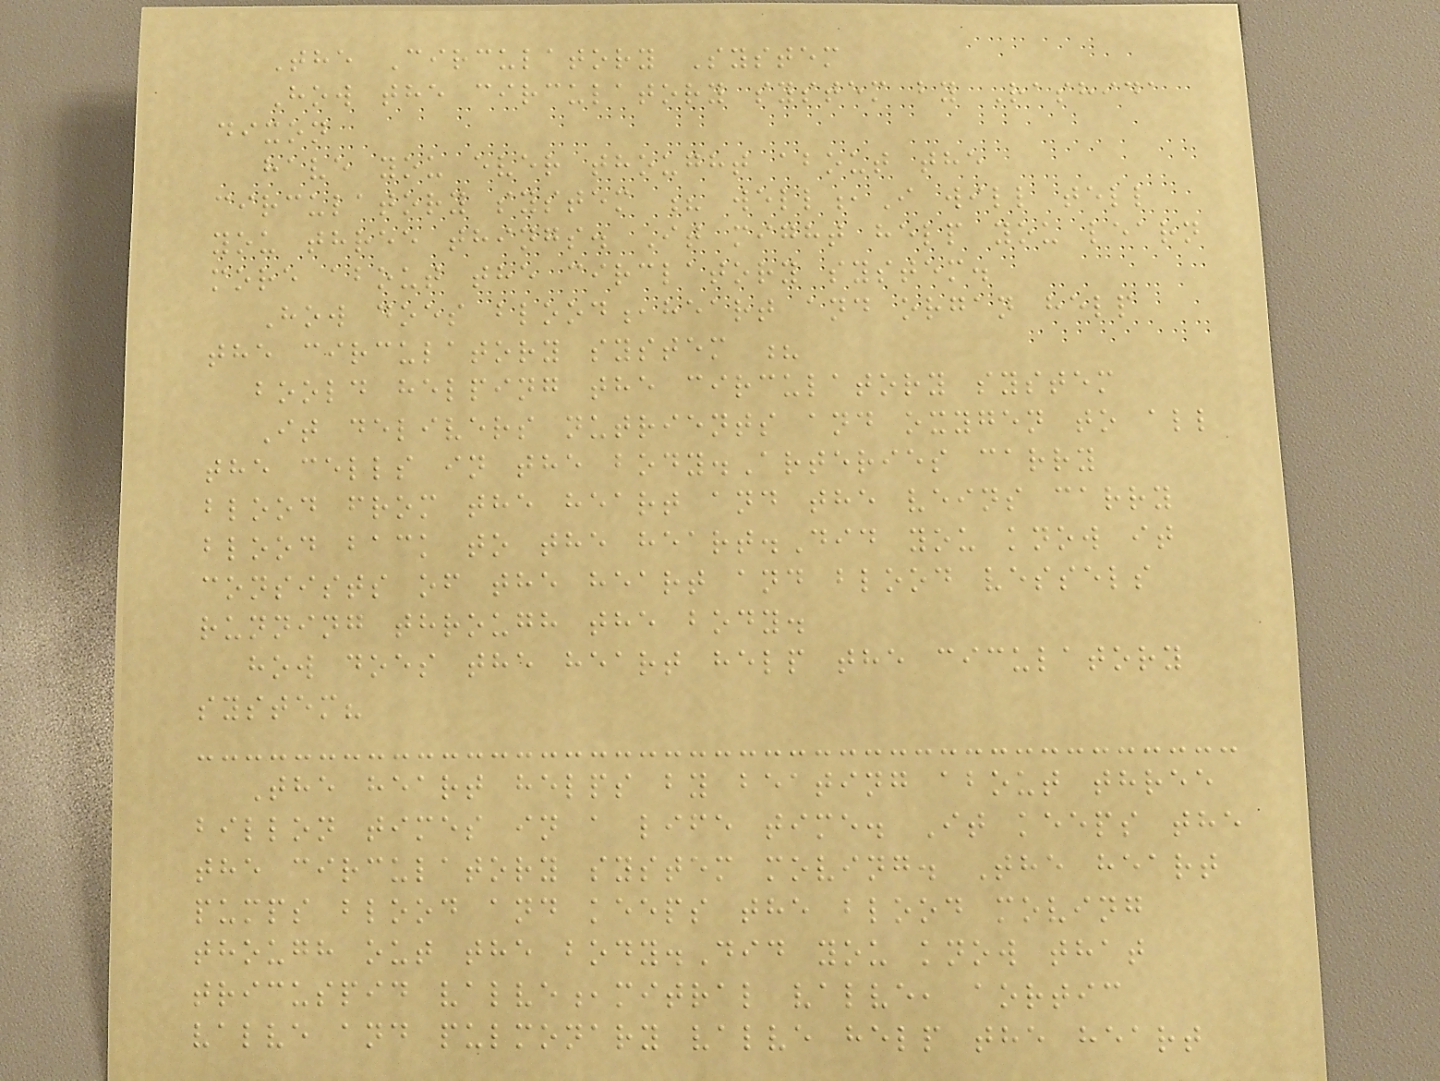The Circulatory System
How the circulatory system by Rashida
dixon
have you ever thought about the
circulatory system ? well,I will tell
you three things. It might help you learn
more about the circlatory system.
How does blood,heart and organ help
the circulatory system ?
boold helping the circulatory system
It delivers nutrients and oxygen to all
the cells in the body.Arteries carry
blood from the heart and the veins carry
blood back to the heart.Did you know it
consists of the heart and blood vessels
running through the body.
how does the heart help the ciculatory
system?
The heart helps by beating about three
billon times in a life time. It keeps the
the circulatory system moving. The heart
pumps blood and keeps the blood moving
though out the body.Did you know that
tricuspid valve,mitral valve, aortic
valve and pulmonary valve help the heart
